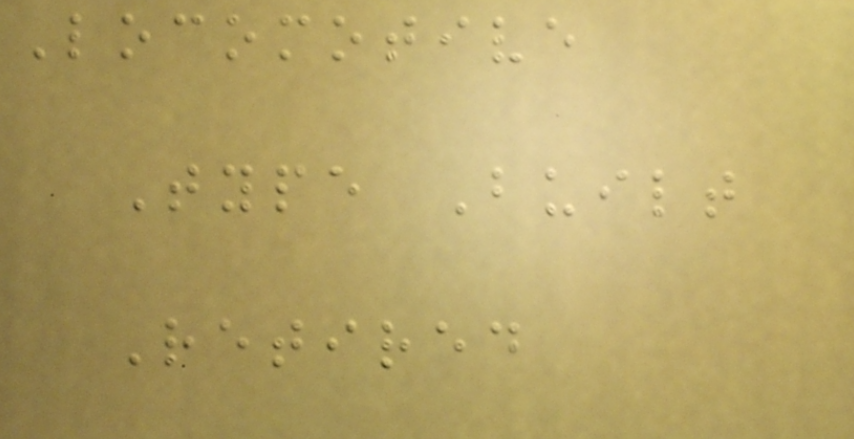Locomotive
Type Built
Retired
